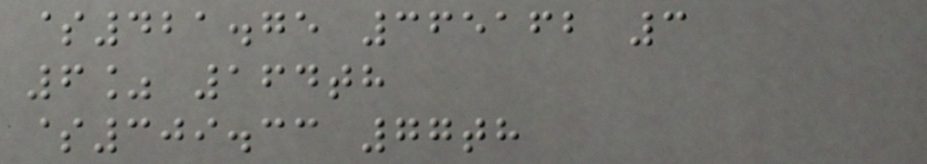$421.75 365162 3
6% 164th
$309.33 77th
